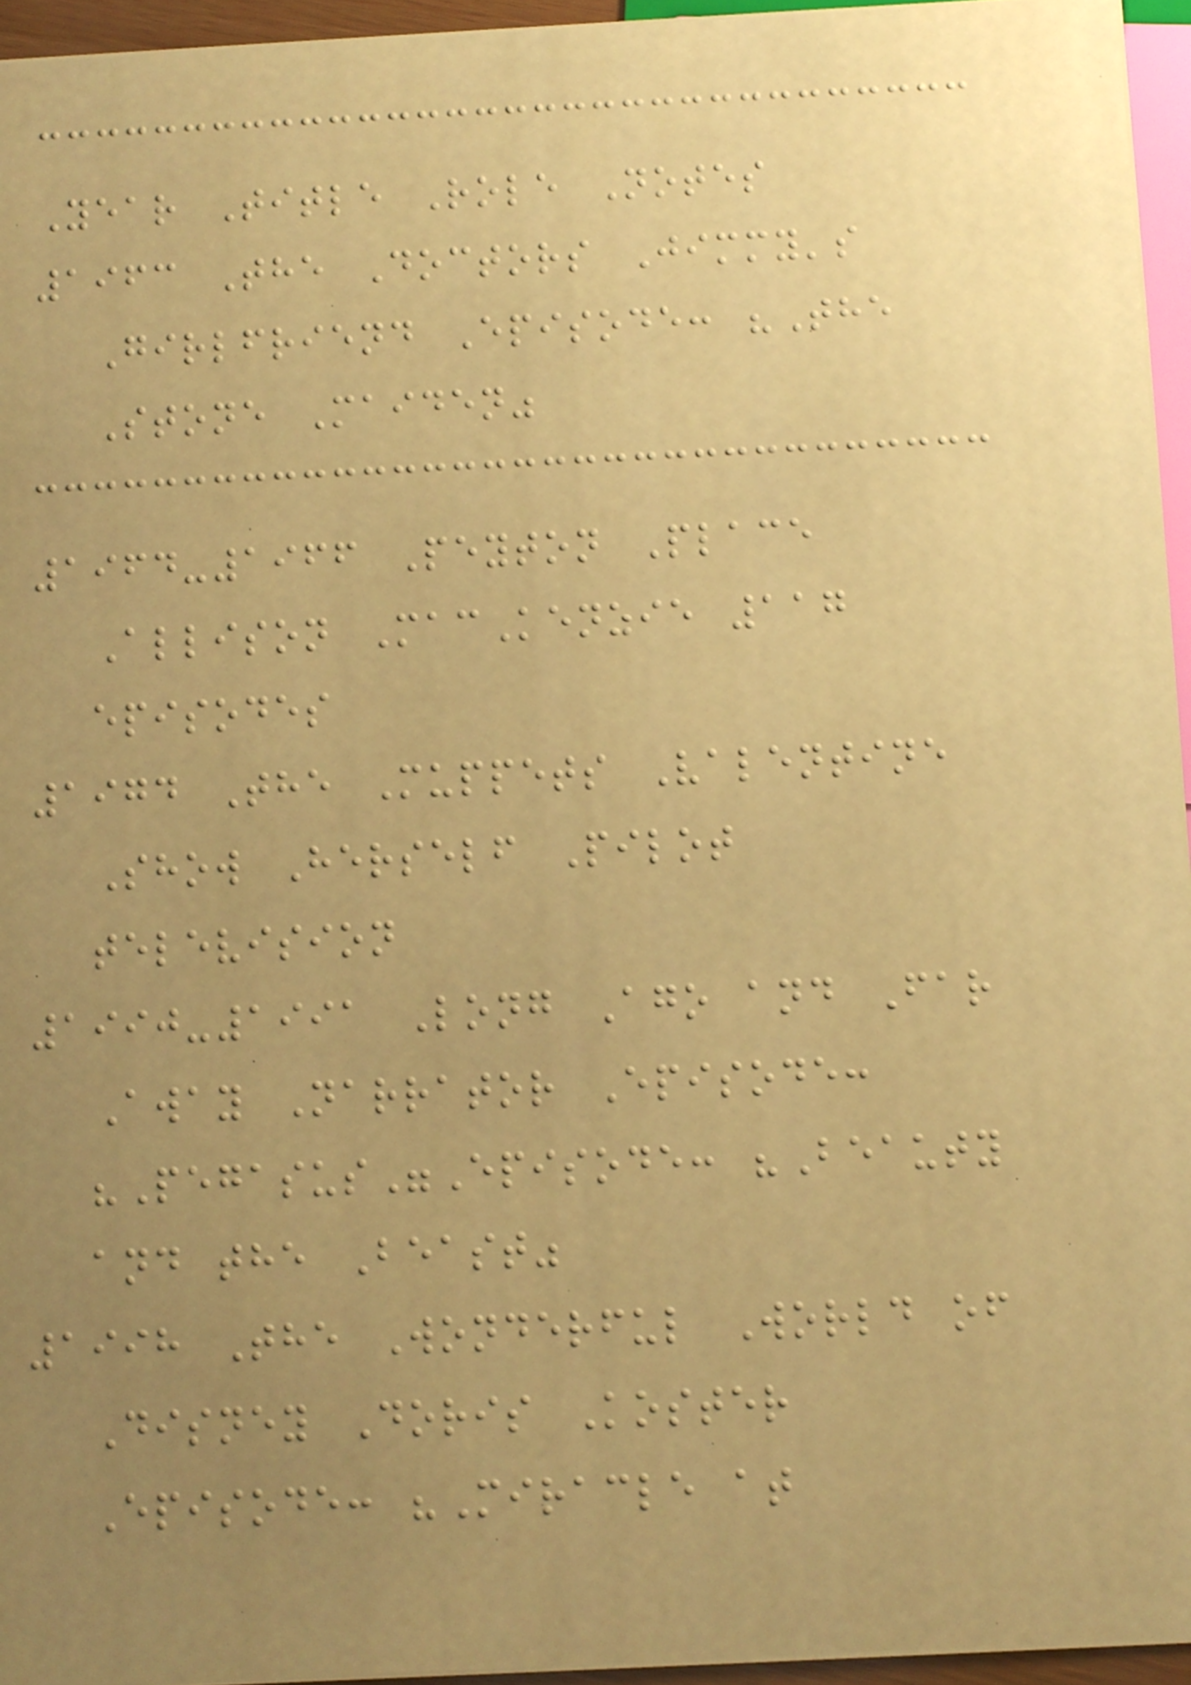Year Title Role Notes
1963 The Doctors Jimmy's
Girlfriend Episode: "The
Stone Maiden"
1964-1966 Peyton Place
Allison MacKenzie 117
episodes
1974 The Muppets Valentine
Show Herself Pilot
television
1990-1991 Long Ago and Far
Away Narrator Episode:
"Pegasus"Episode: "Beauty
and the Beast"
1998 The Wonderful World of
Disney Doris Koster
Episode: "Miracle at
